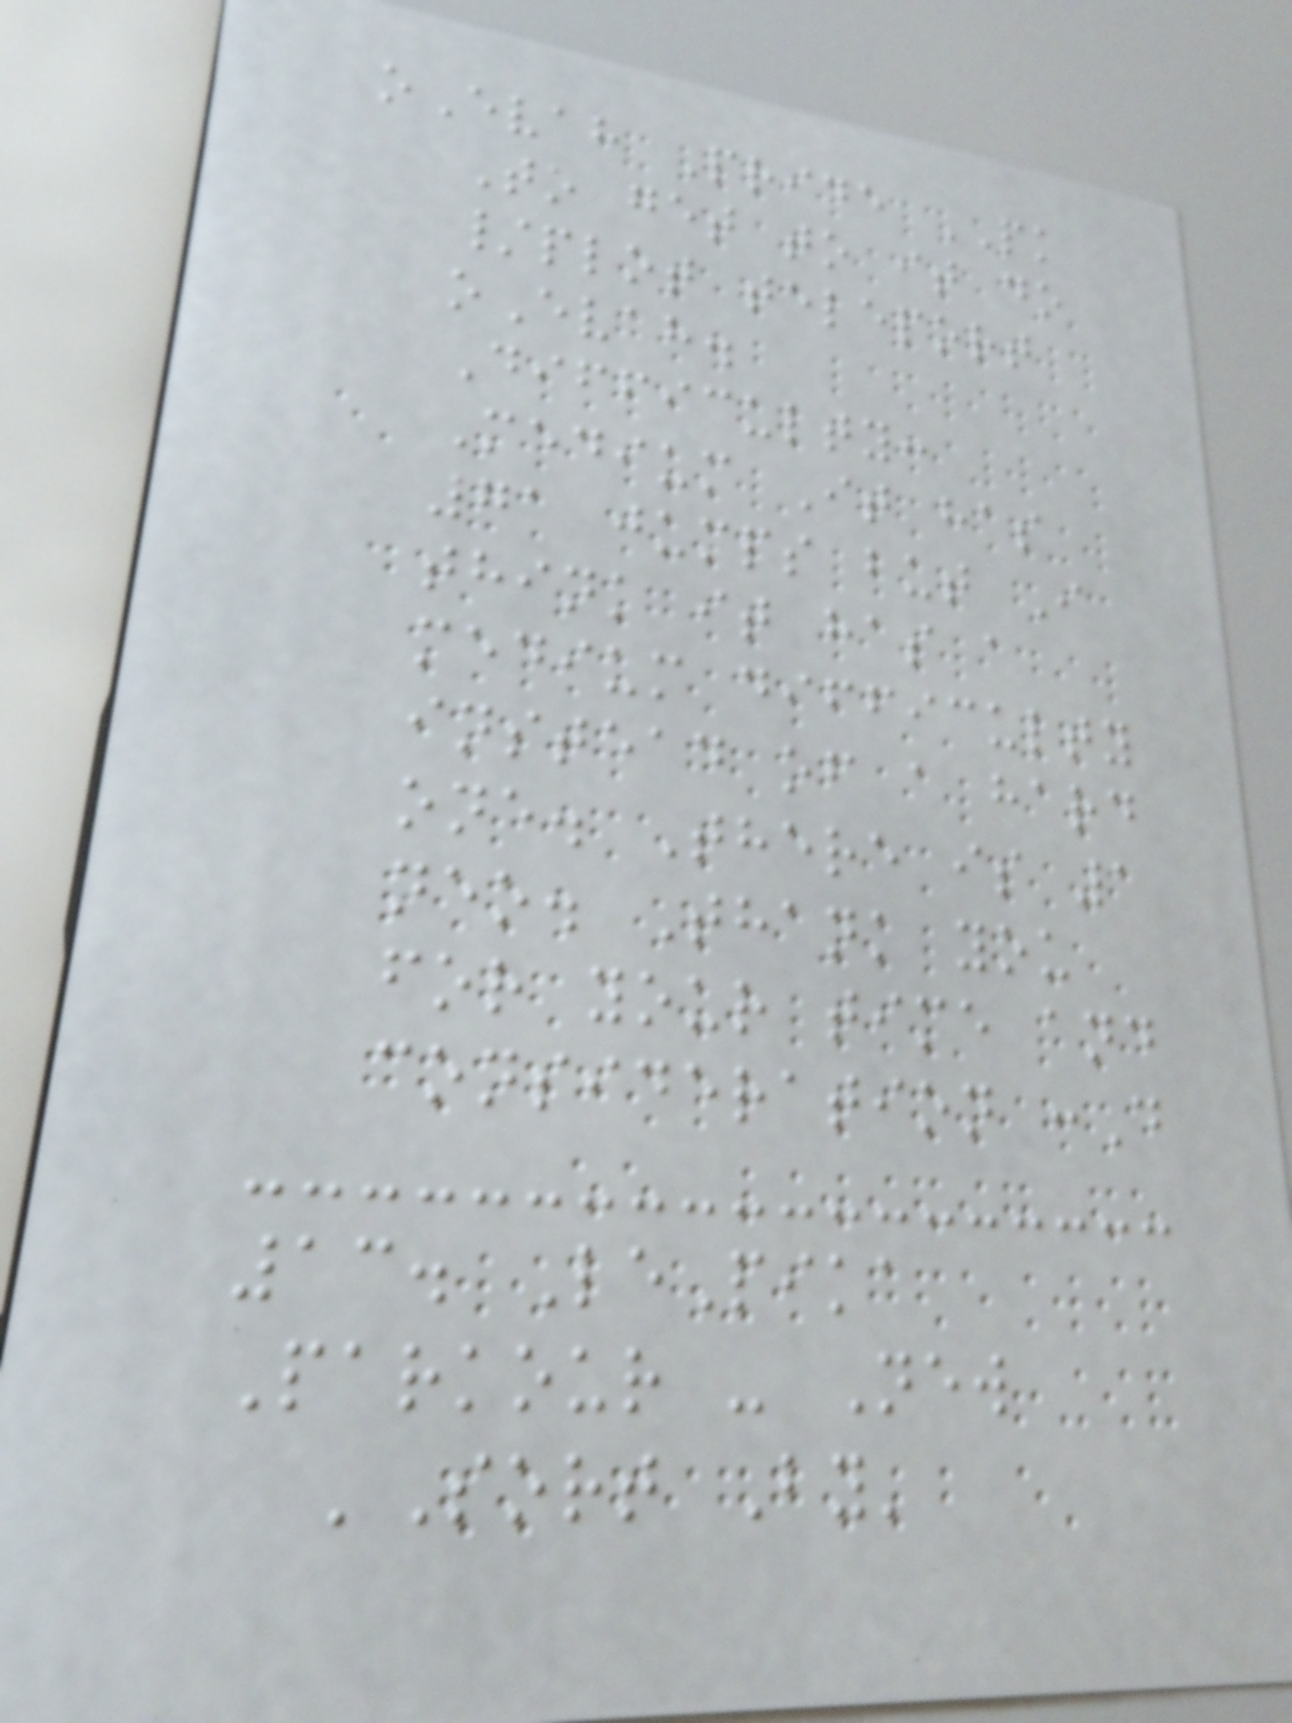oEvah Pride PK
To get to it do
/plot teleport
oEvah.
Difficulty:
Medium It has
71 jumps but I
think it has a
medium difficulty
instead of a hard
one. There is 1
neo. Thank you
for your time and
consideration :D
13. LePika
Parkour - New
'Sort By'
